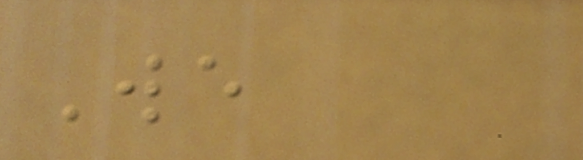We
